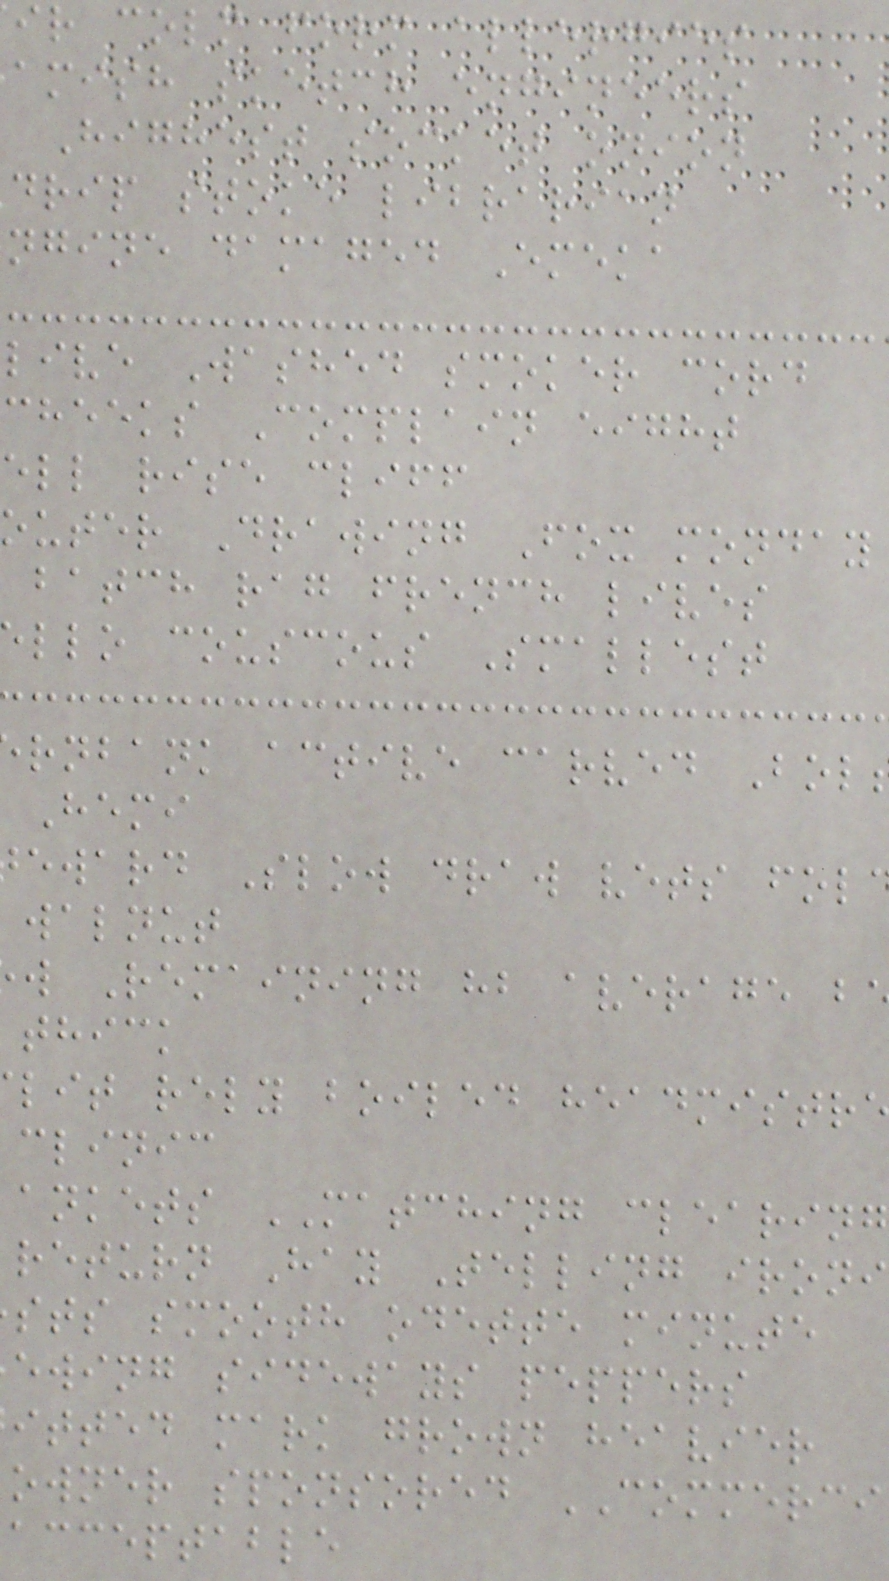ir colm form allergies
amish sketch engineers
Highest socket onion
drip stoke librarian
ngine damaged Emeka
live Washed smoker cord
cheeks Complain eight
ell rise cliff
outer Drawing Fox monday
batch rag french lives
llo couscous Smallest
rnbank active carved Bol
Hemi
eward Slow draw vets fol
walnut
w Remaining hb average b
thick
lit rely boiled headmistr
clinic
ankets MATCHING clearing
return Hay Telling ironi
sts smooth odette minute
ewing sideways peppers
itted mark grown heavier
owner sponsored COMMERCI
acceptable
